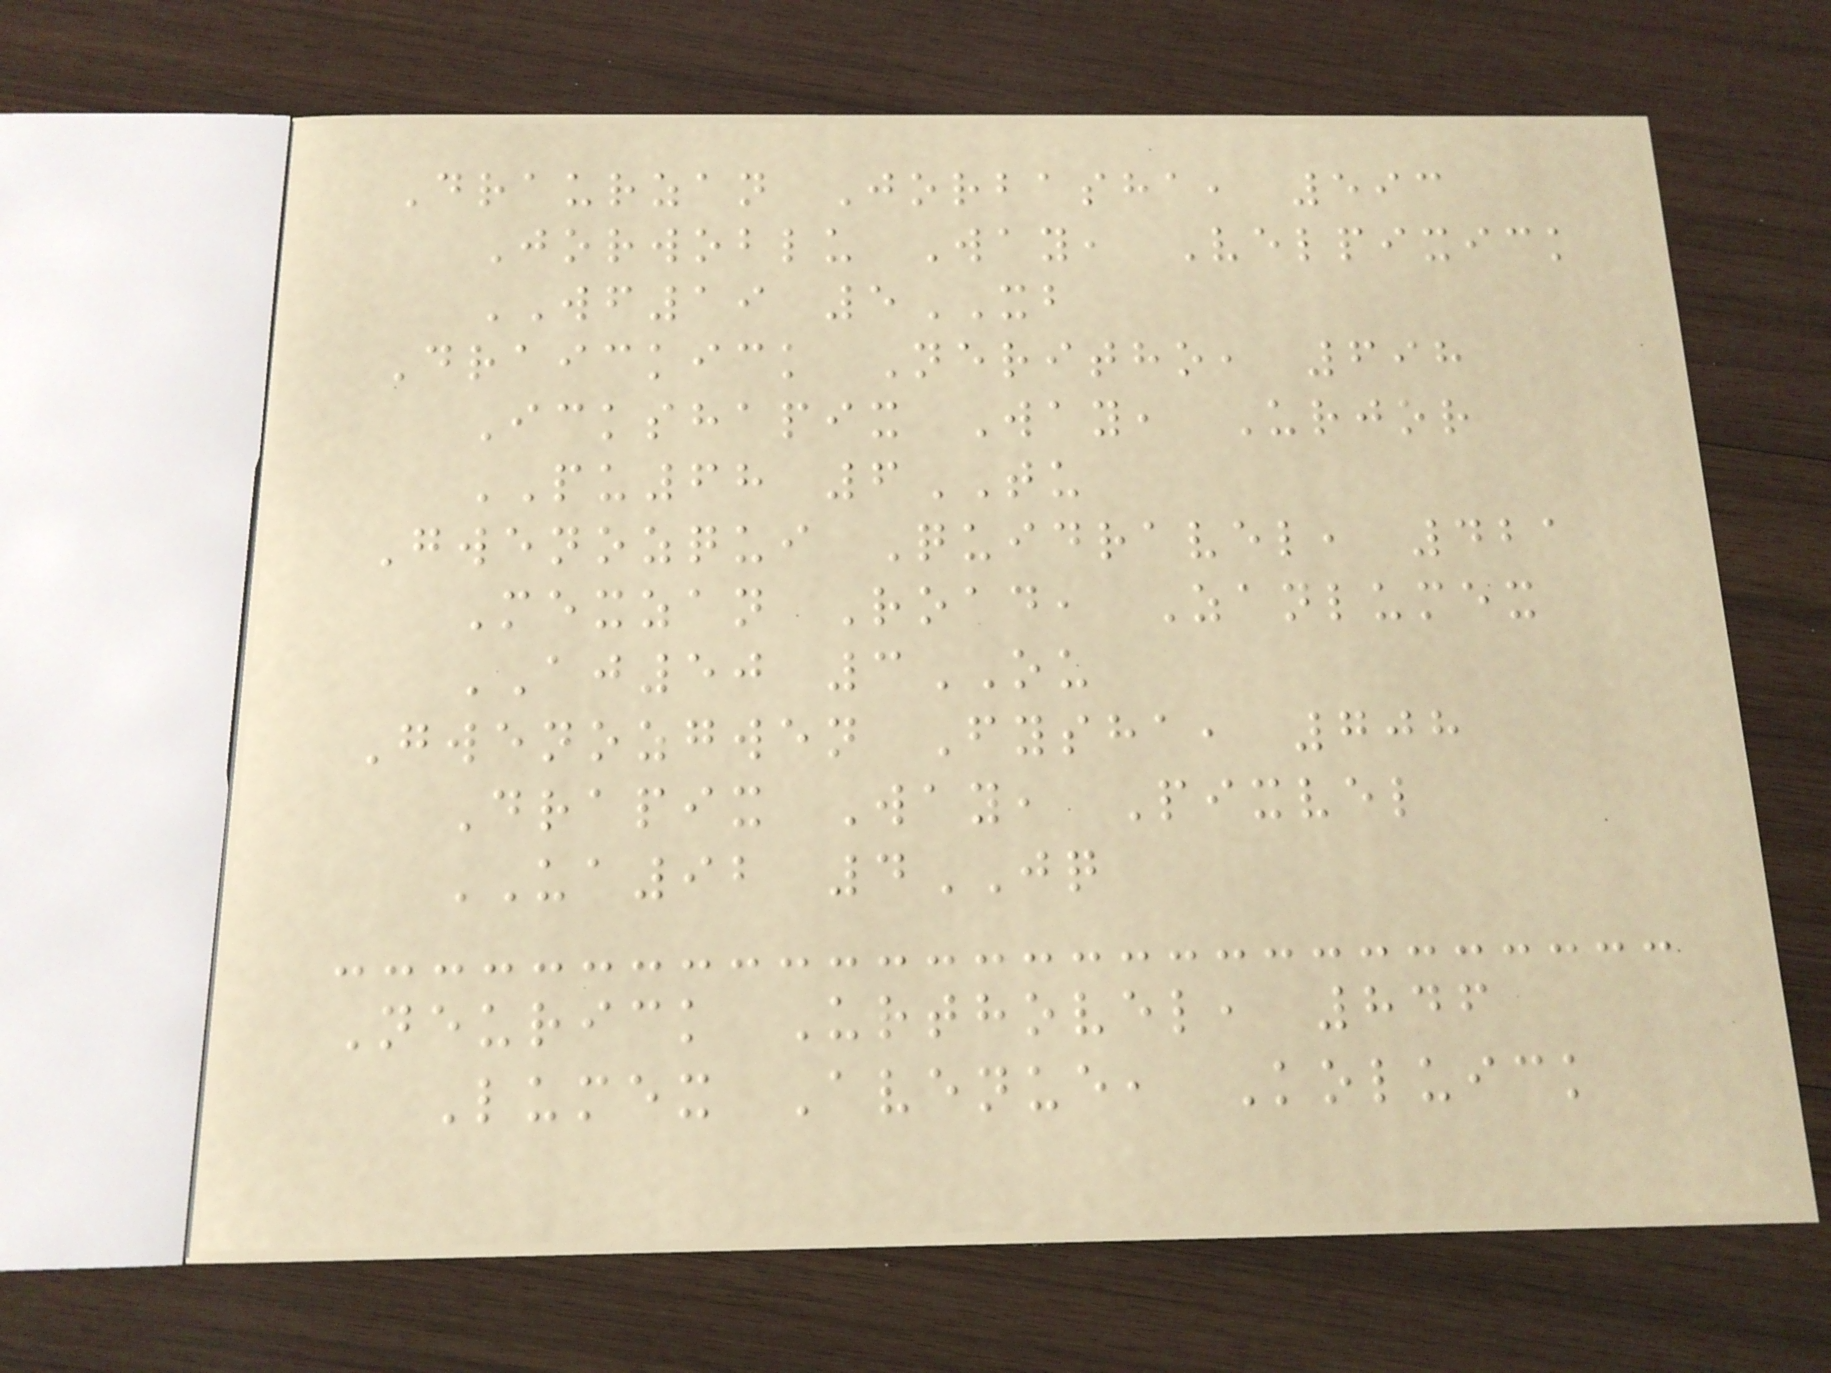Draurzan Jorbasha, 593
Jorwoblu Way, Velpixick
WF19 5XB
Draickick Neritho, 698
Ickshapix Way, Urjor
PU68 6TU
Gwenozqui Quidravel, 421
Mexzan Road, Zanlumex
AJ50 3OU
Gwenozgwen Fysha, 708
Drapix Way, Pixvel
UA92 4JQ
Neurick Urthovel, 846
Lumex Avenue, Koluick
